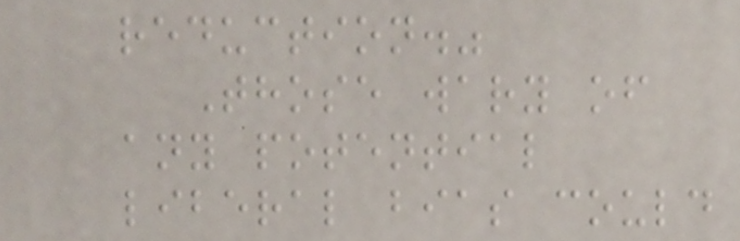reduction."
Those wary of
any potential
liberal bias could
